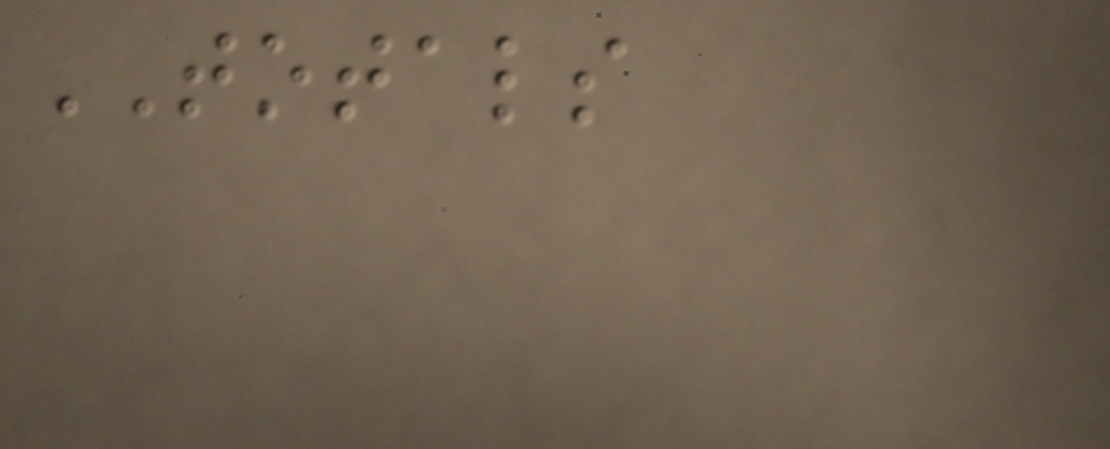TOTALS
